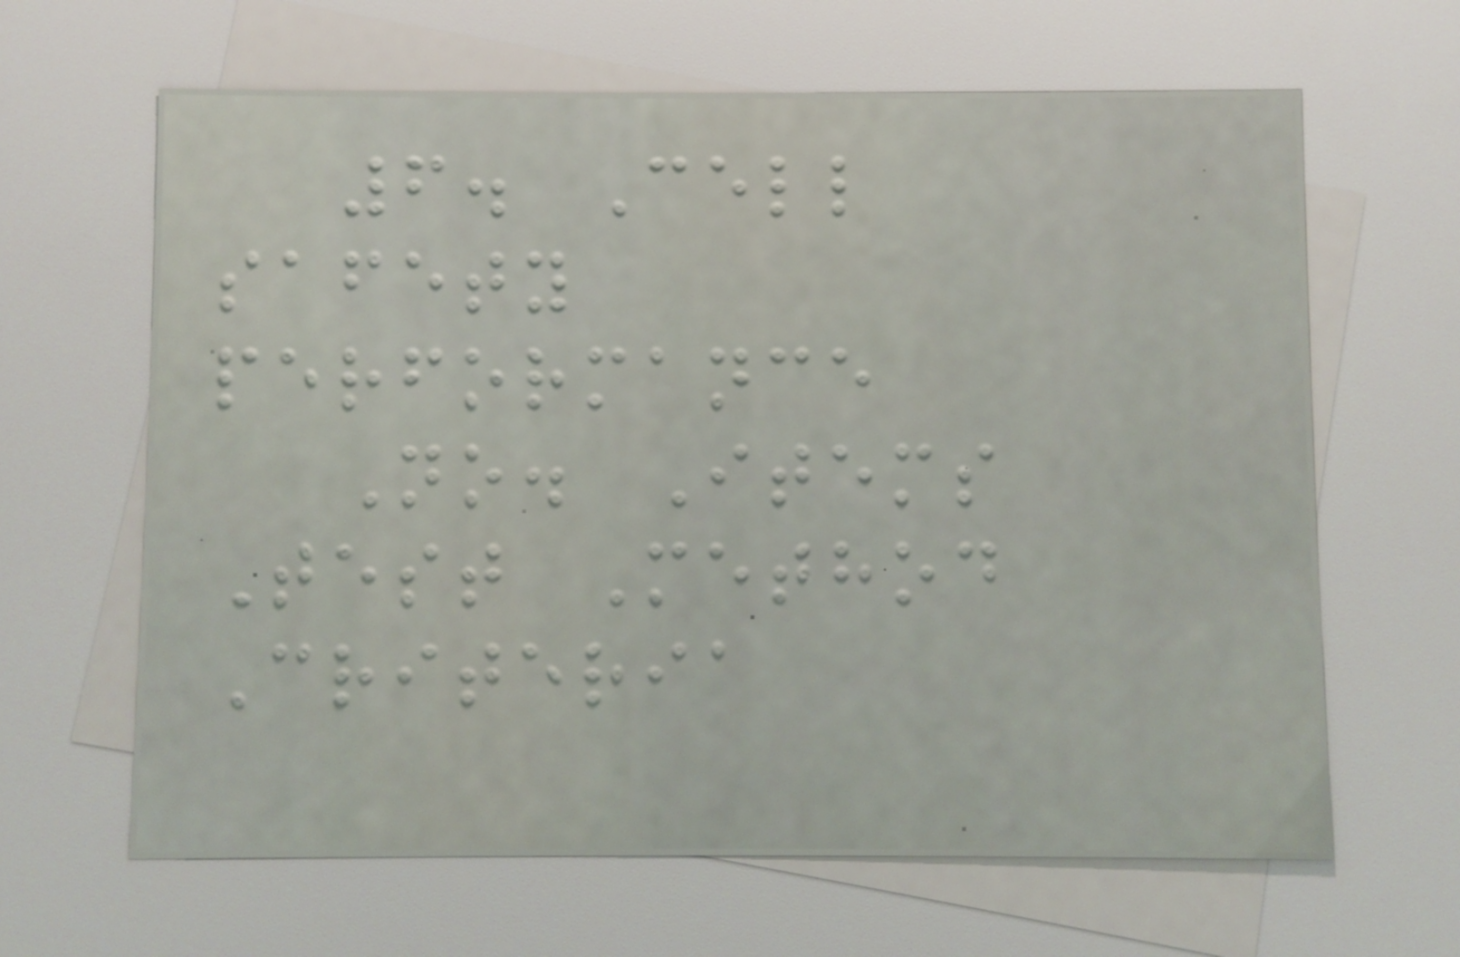6. Cell
safety
performance
No. Items
Test Method
Criteria
